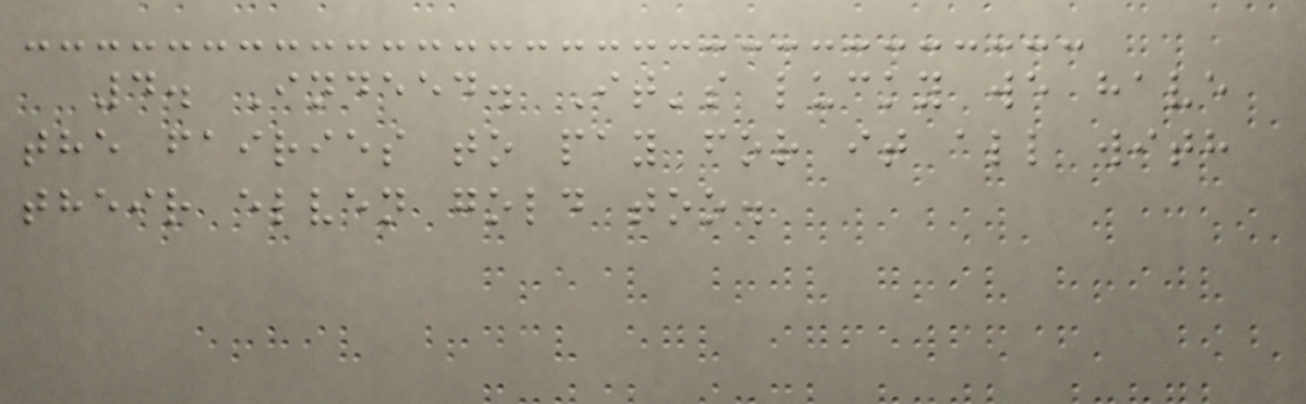4. Indeed. It's lucky we have
the fairies to pay for it all with
their elven gold too.
